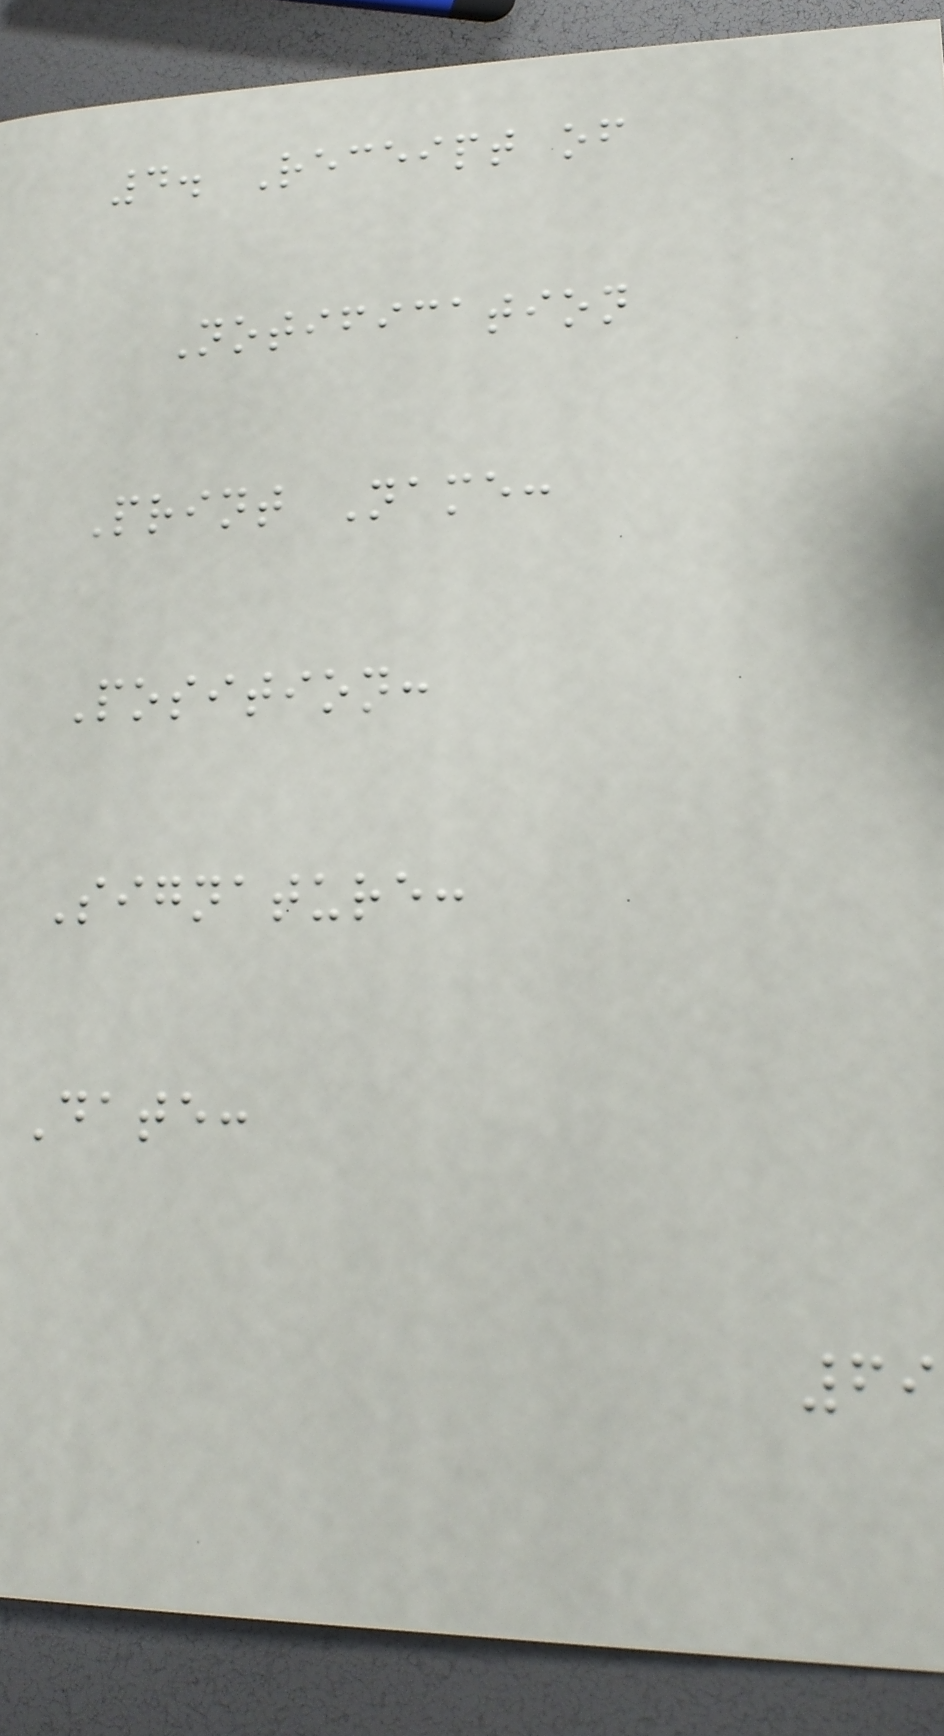4. Receipt of
Notification
Print Name:
Position:
Signature:
Date:
69
